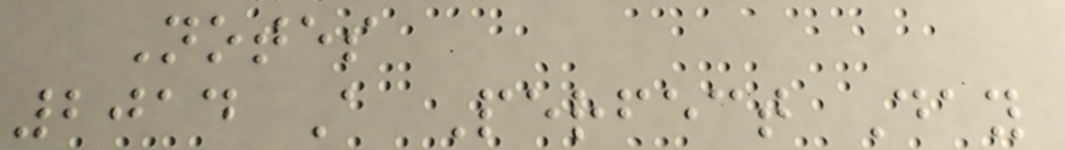Notes
2014 A Perfect Day
